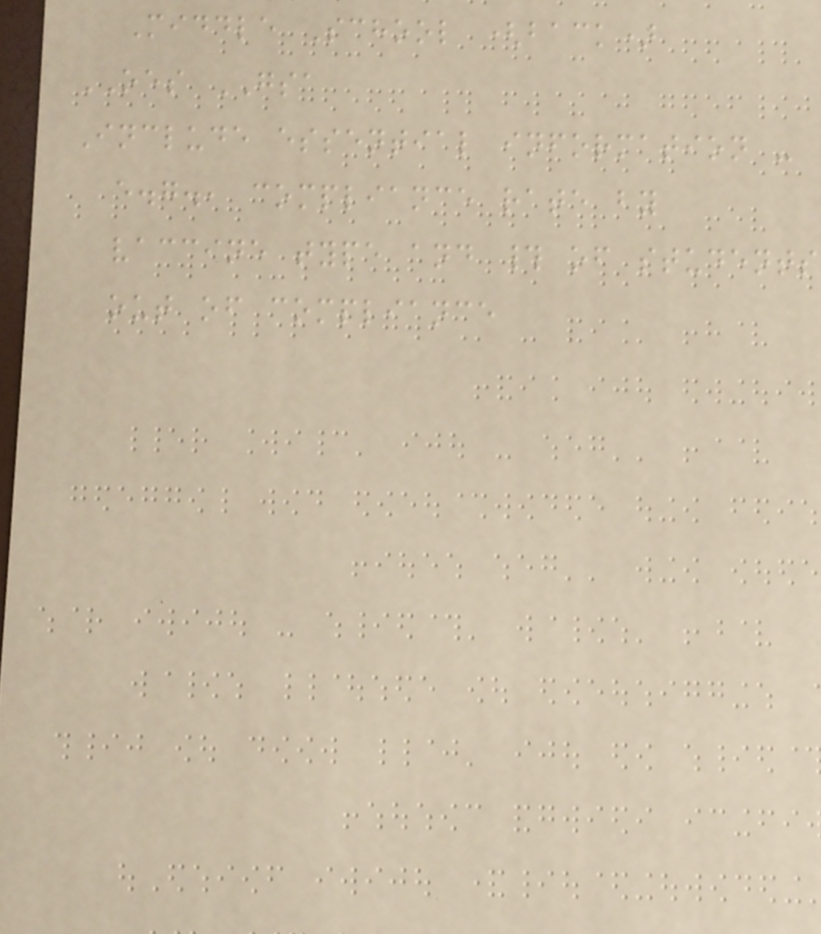Middle School (back)
OES GSA
Include essential information -
e.g., compliance rate by
vaccine type and # of students
out of compliance
